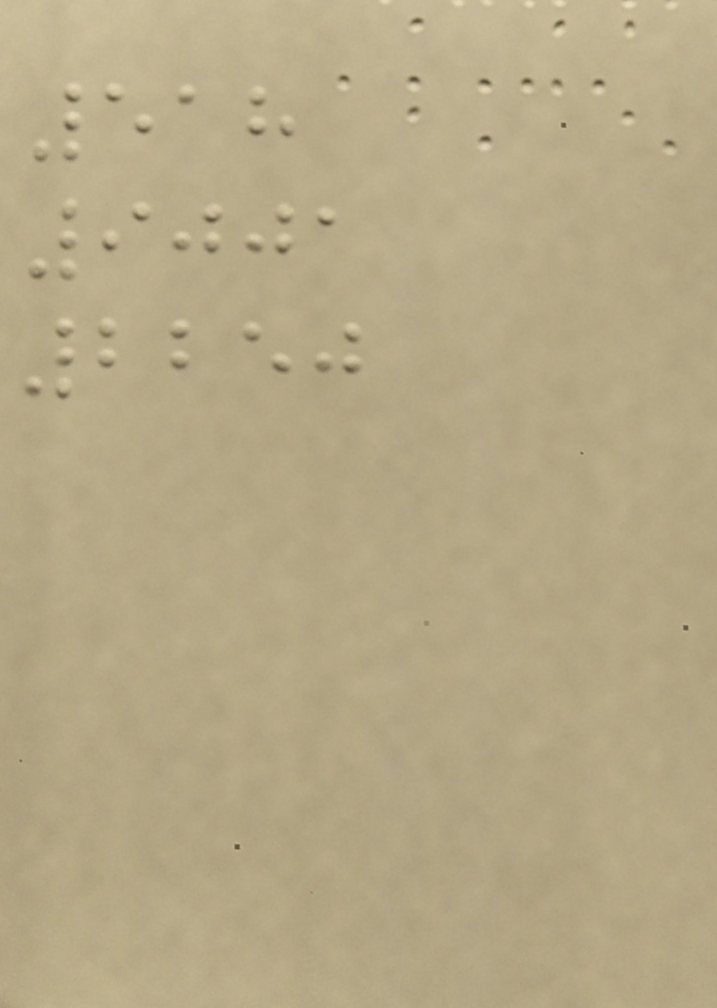518
9001
2250
